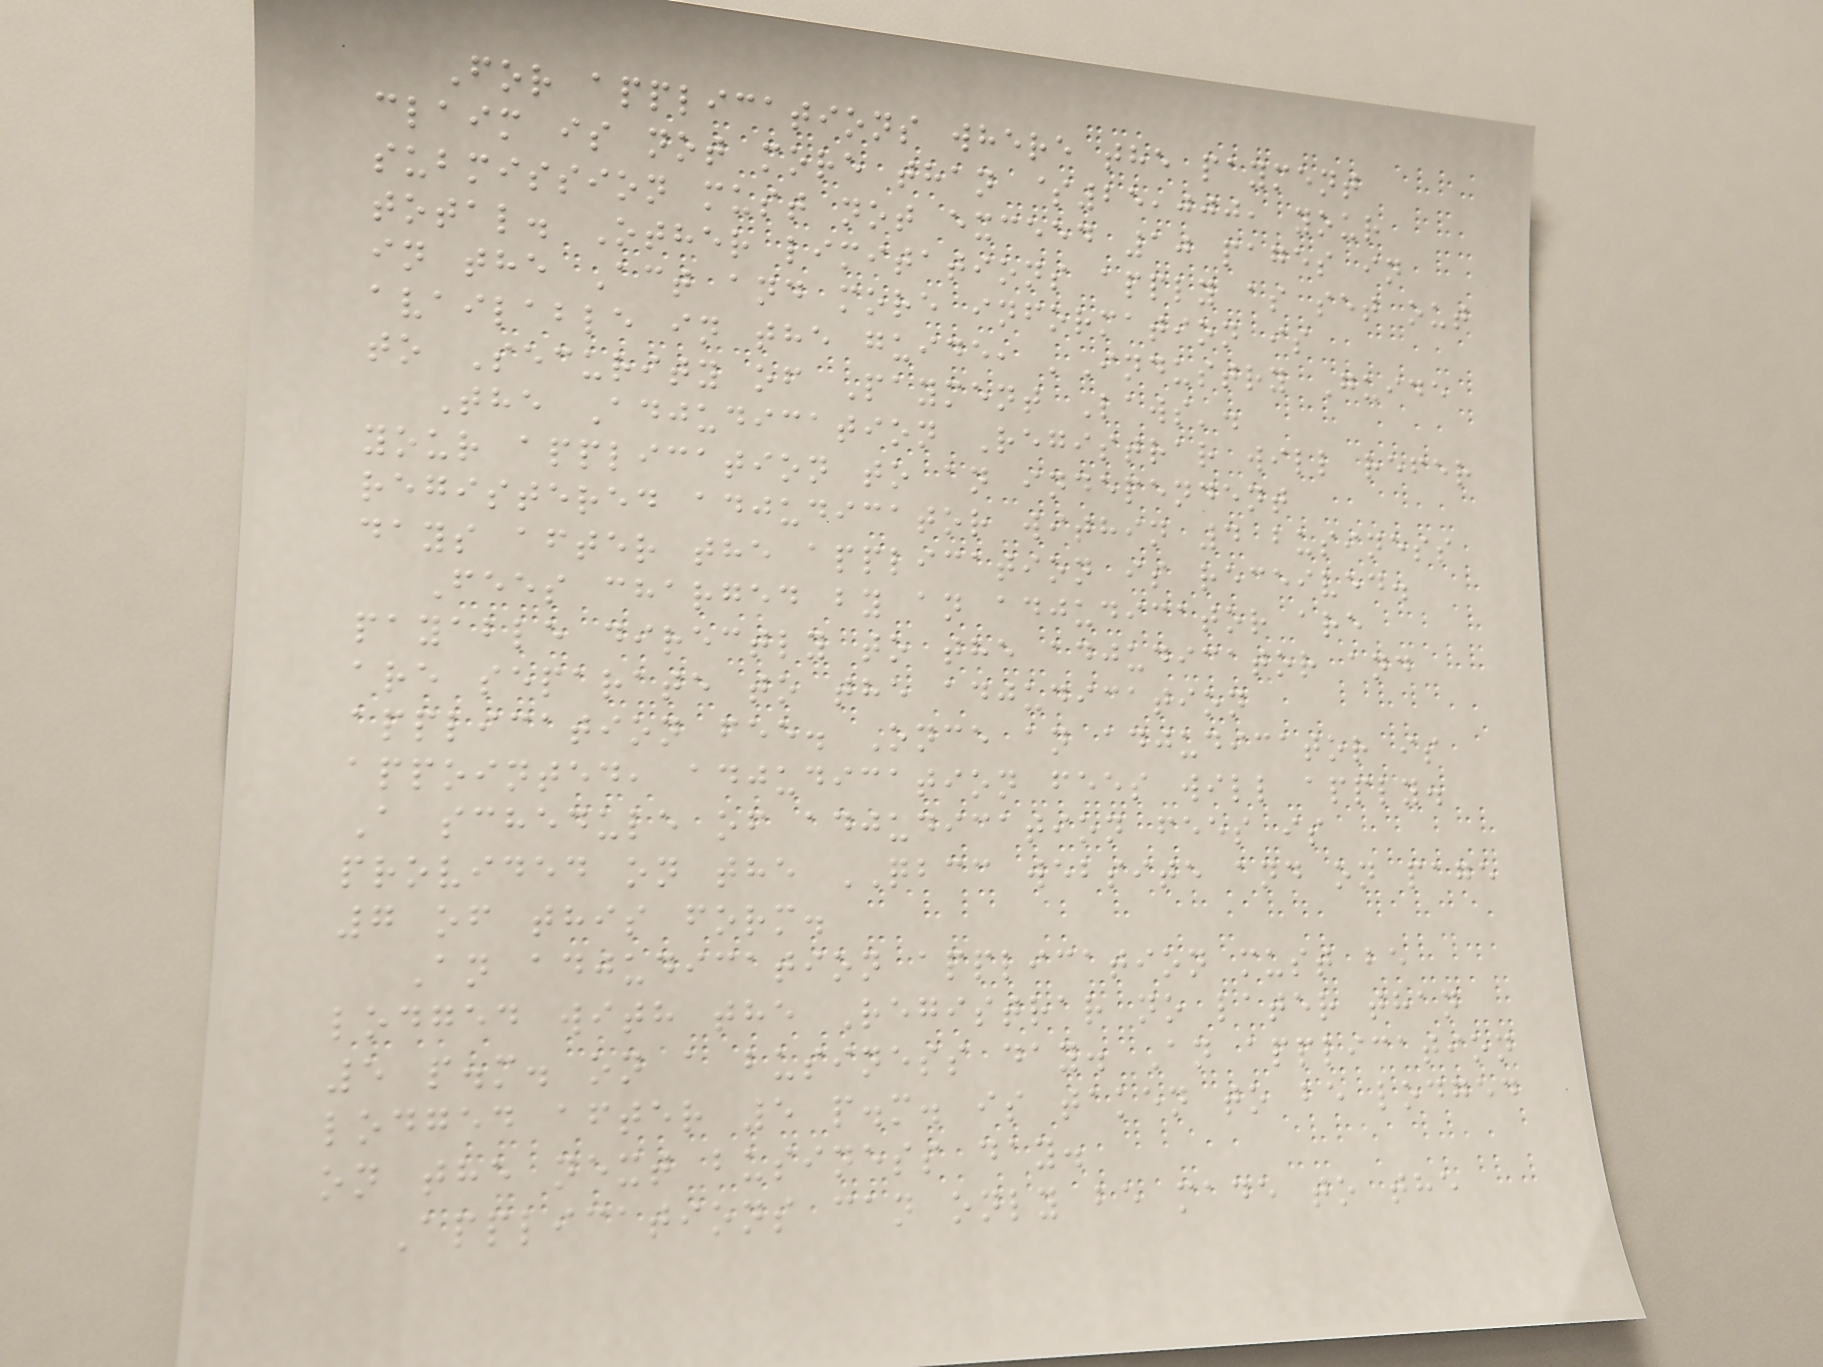For applications where the payment
claim is not more than $25,000, your
submission must not exceed 10 pages in
total. Other limitations apply as set out
in the Act and more information is
available in the guide, 'Industry Guide
to Security of Payment Laws'.
The Adjudication Registrar will refer
your application to an independent
registered adjudicator within 4 business
days after the application is received.
Fees charged by an adjudicator are
payable directly to the adjudicator and
are separate to the adjudication
application fee. Once an adjudicator is
appointed, adjudication fees will apply.
A schedule of adjudication fees is
provided on the QBCC website and on page
7 of this form.
An adjudication application must be
lodged with the Registrar no later than
5 p.m. on a business day. An application
lodged after 5 p.m. is taken to be lodged
on the next business day.
Applications can only be made to the
